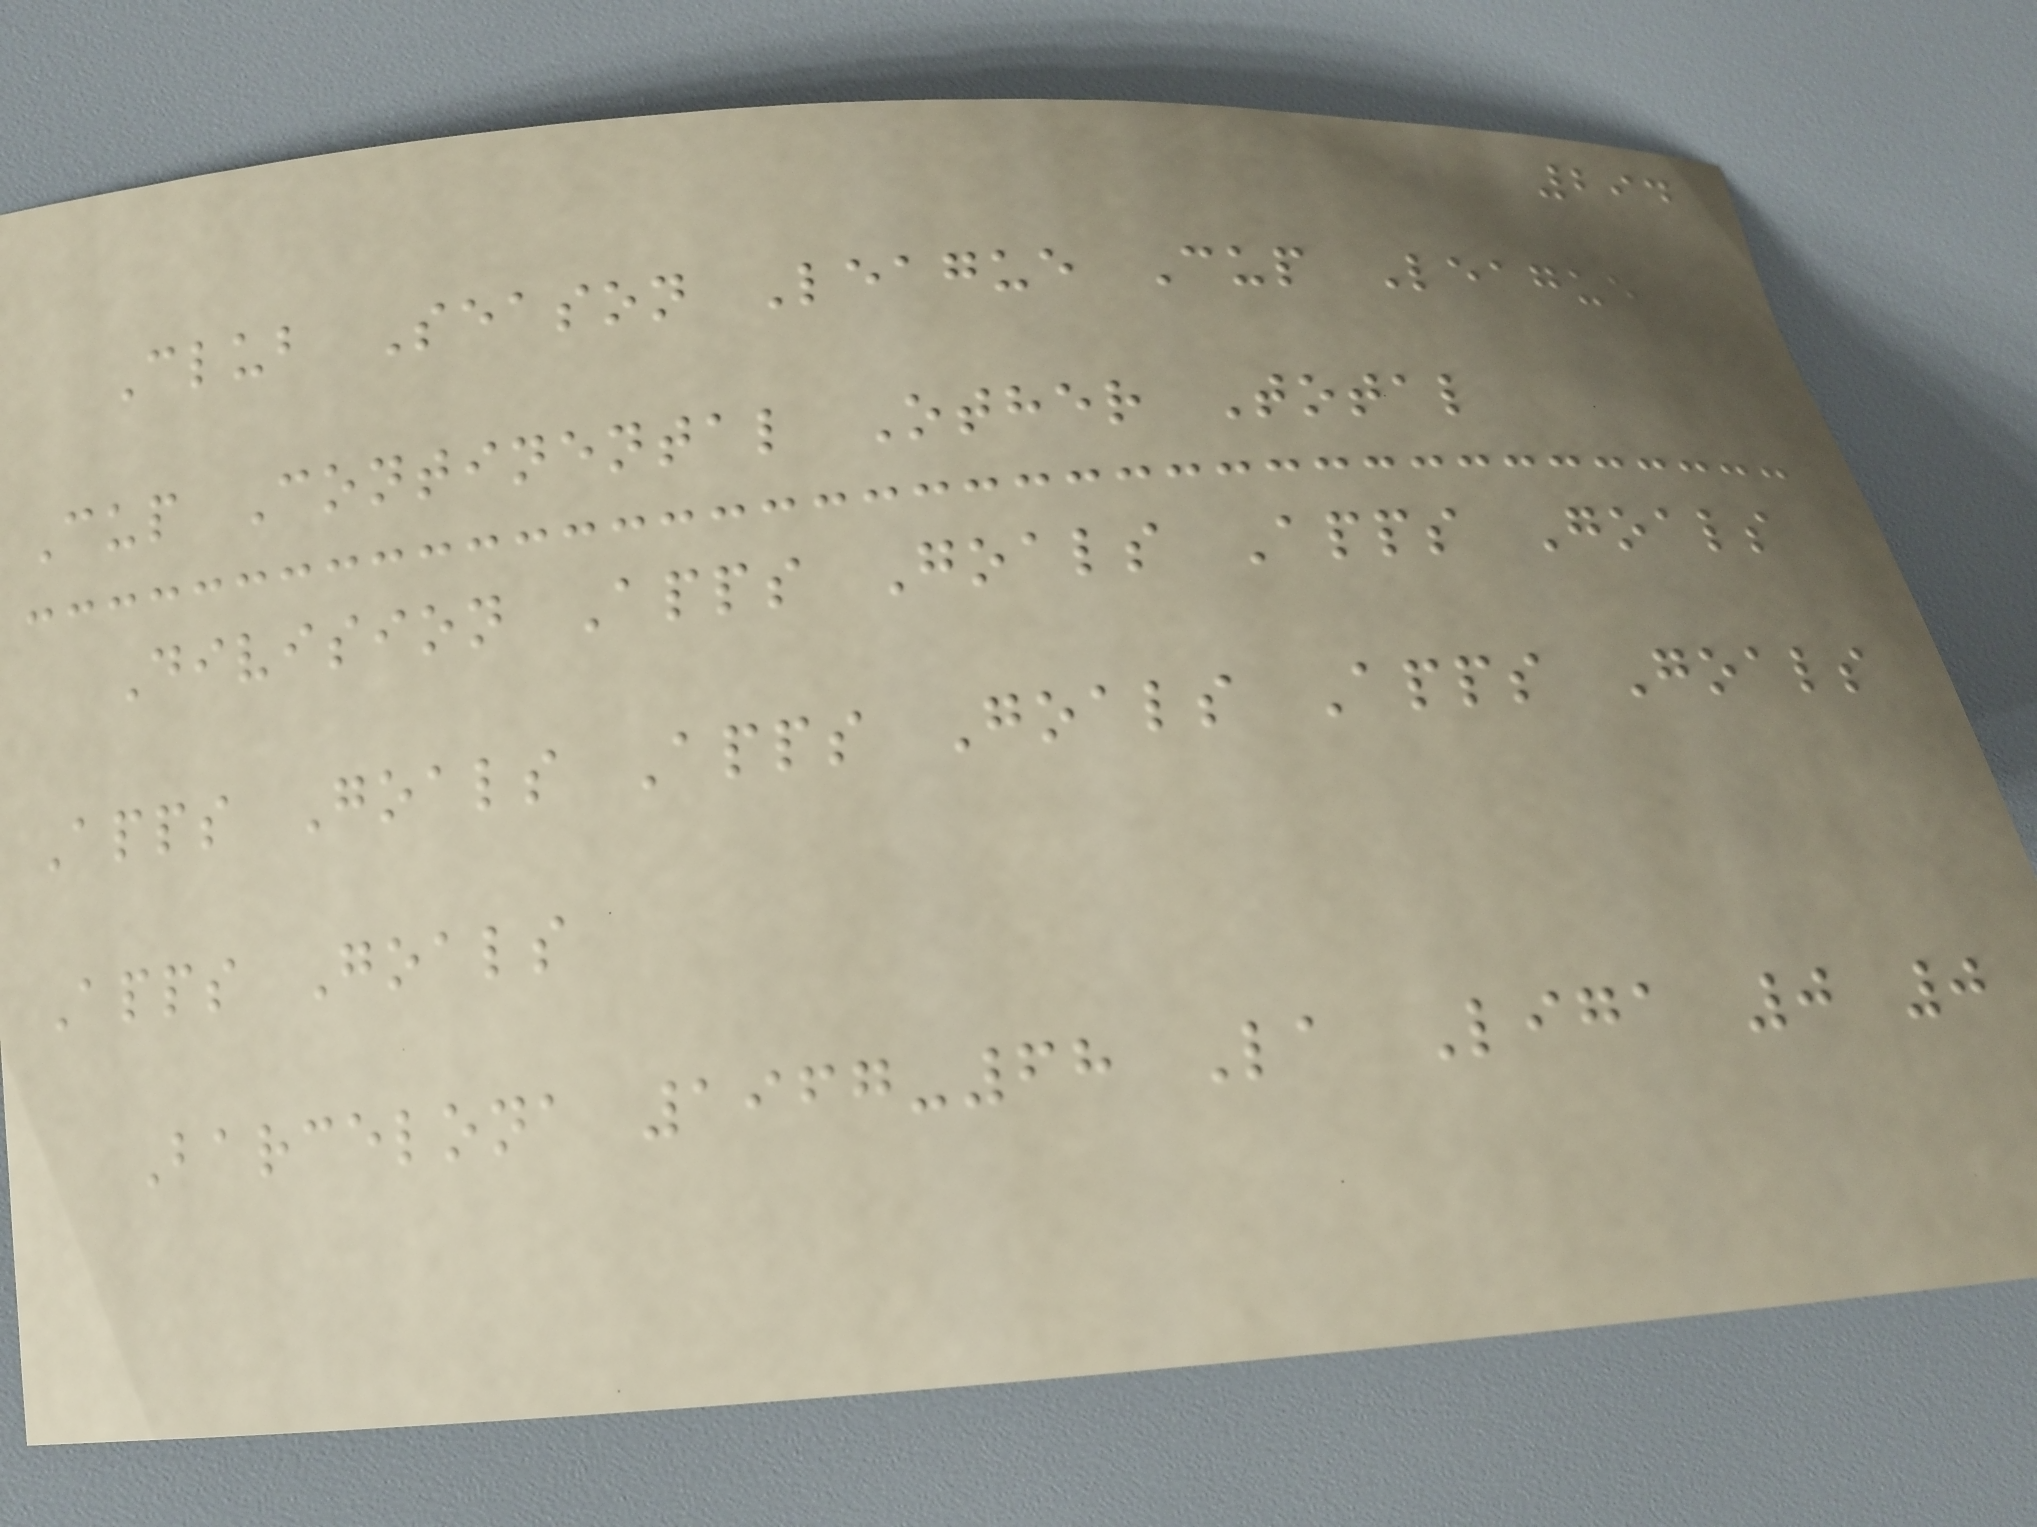294
Club Season League Cup League
Cup Continental Other Total
Division Apps Goals Apps Goals
Apps Goals Apps Goals Apps Goals
Apps Goals
Barcelona 1967-68 La Liga 0 0
